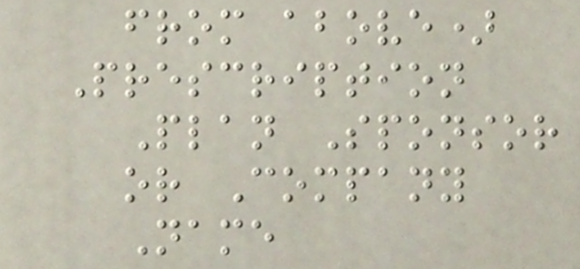from above)
Prescription
Plan Sponsor
or Company
Name
